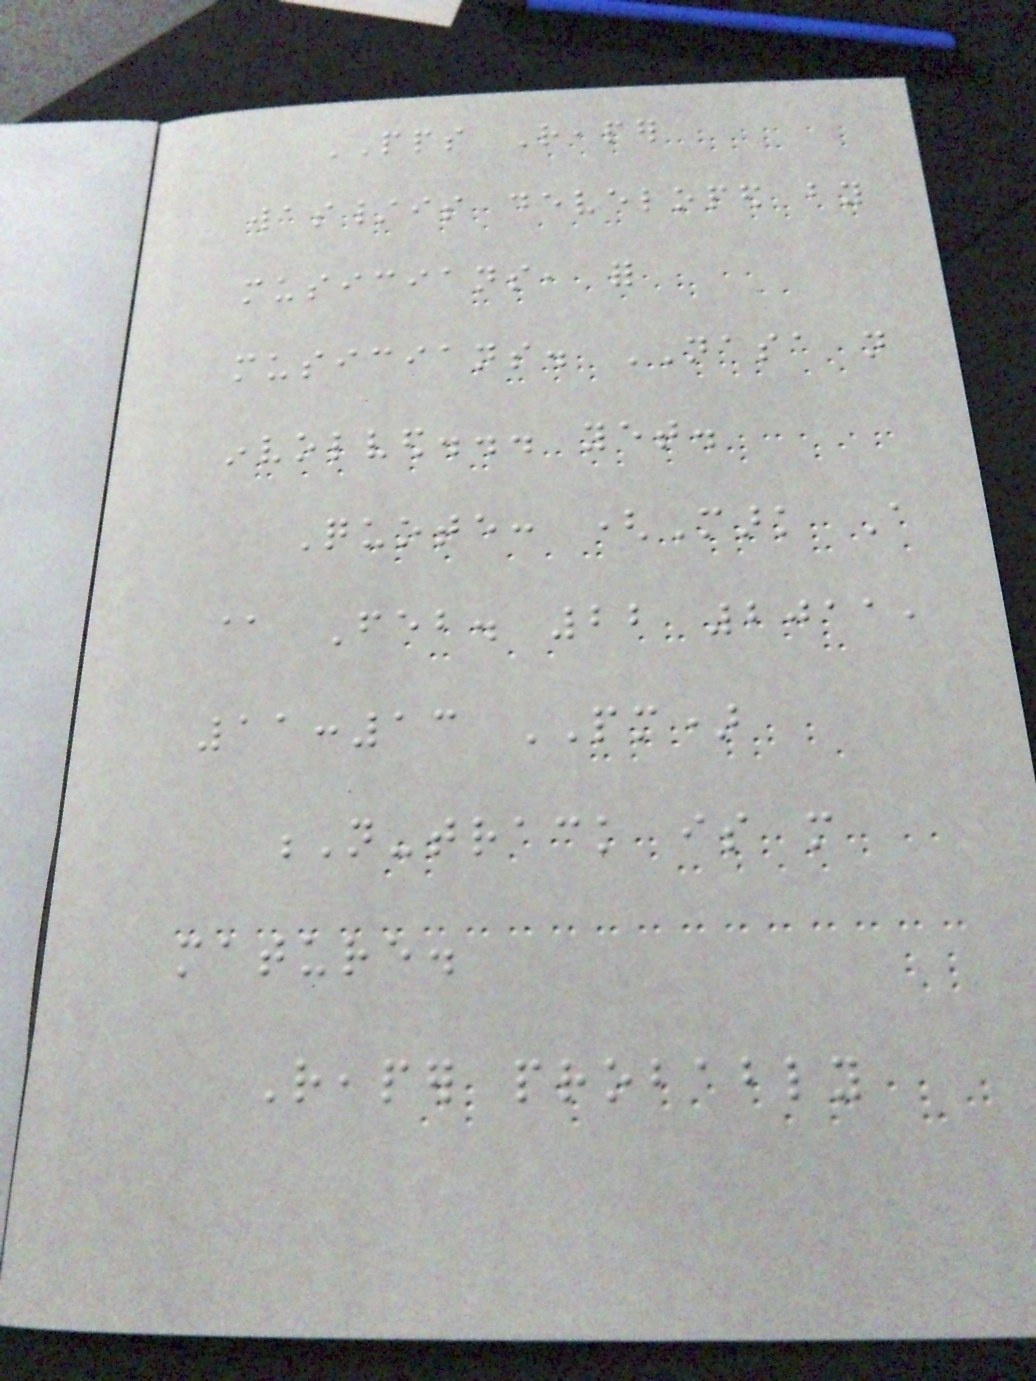PPS Reaper
was/is developed by
musicians, for
musicians. NASA not
involved... yet.
Quote: (Mark A
@ Feb. 22 2011,
11:13 PM)
N-track is more
mature.
Reaper probably
